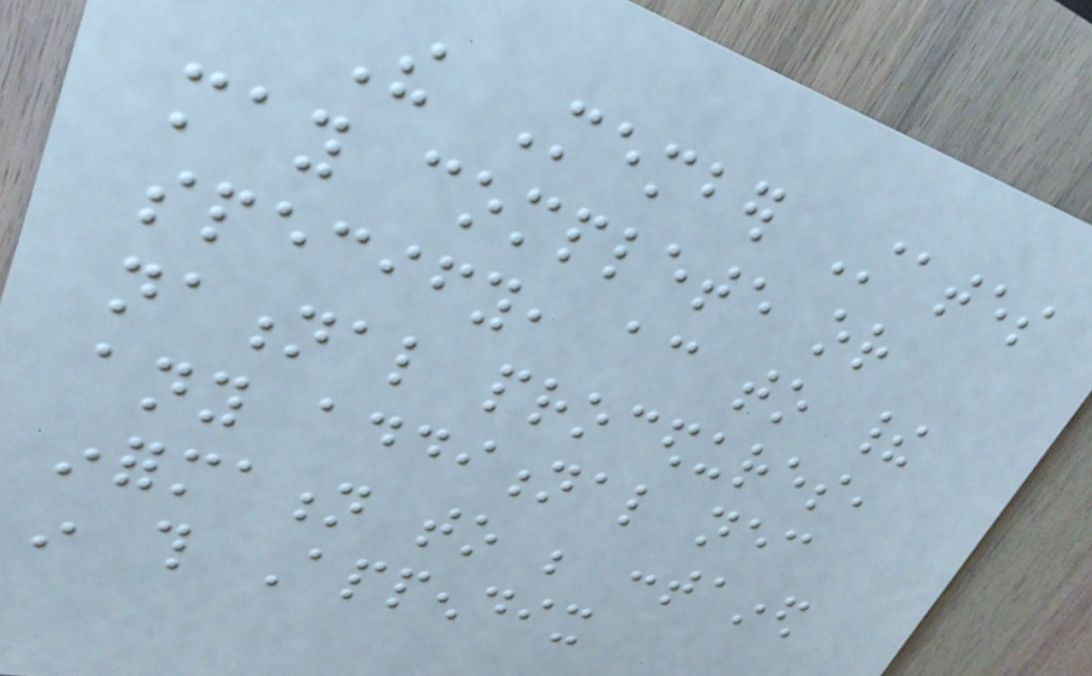The Member States
may complete or
specify, according to their
national procedures,
any additional necessary
information to be contained
in this Appendix
